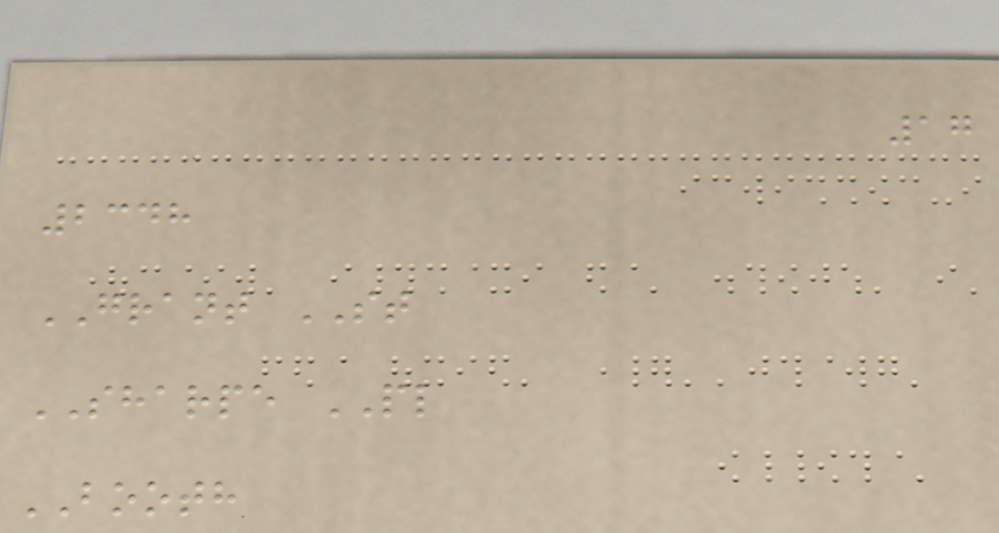17
2348
GRANT ST
SHARPE PL
BOOTH
